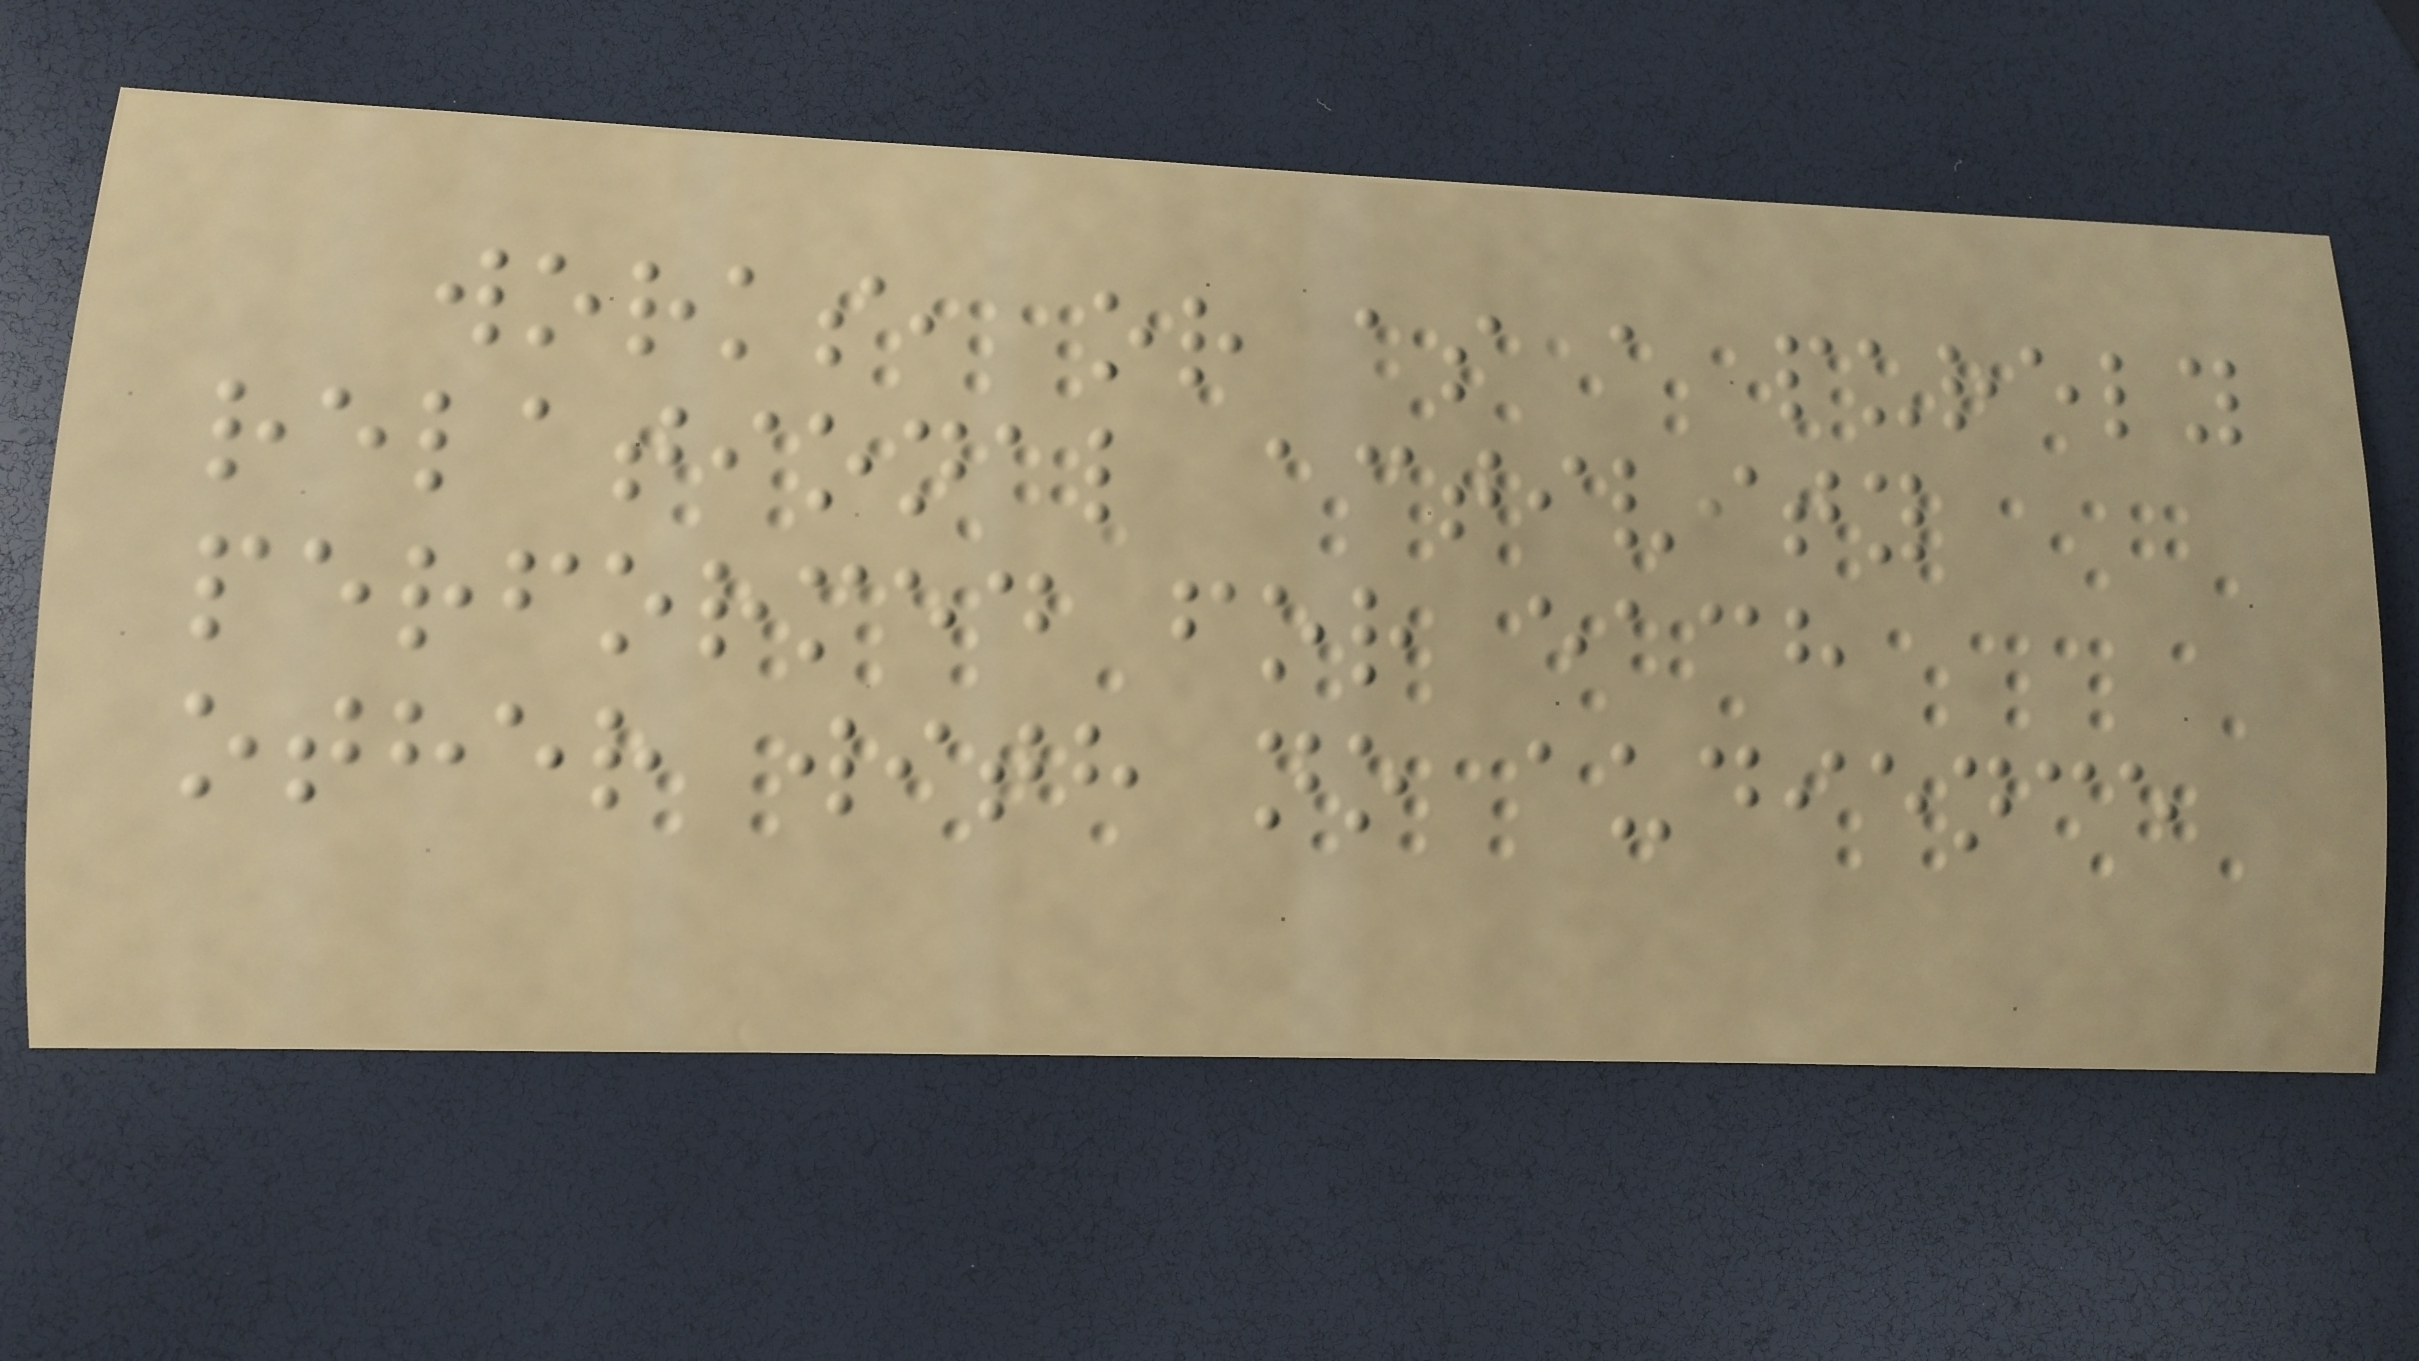works, or as a purely
relational activity
performed for each
other with no audience
